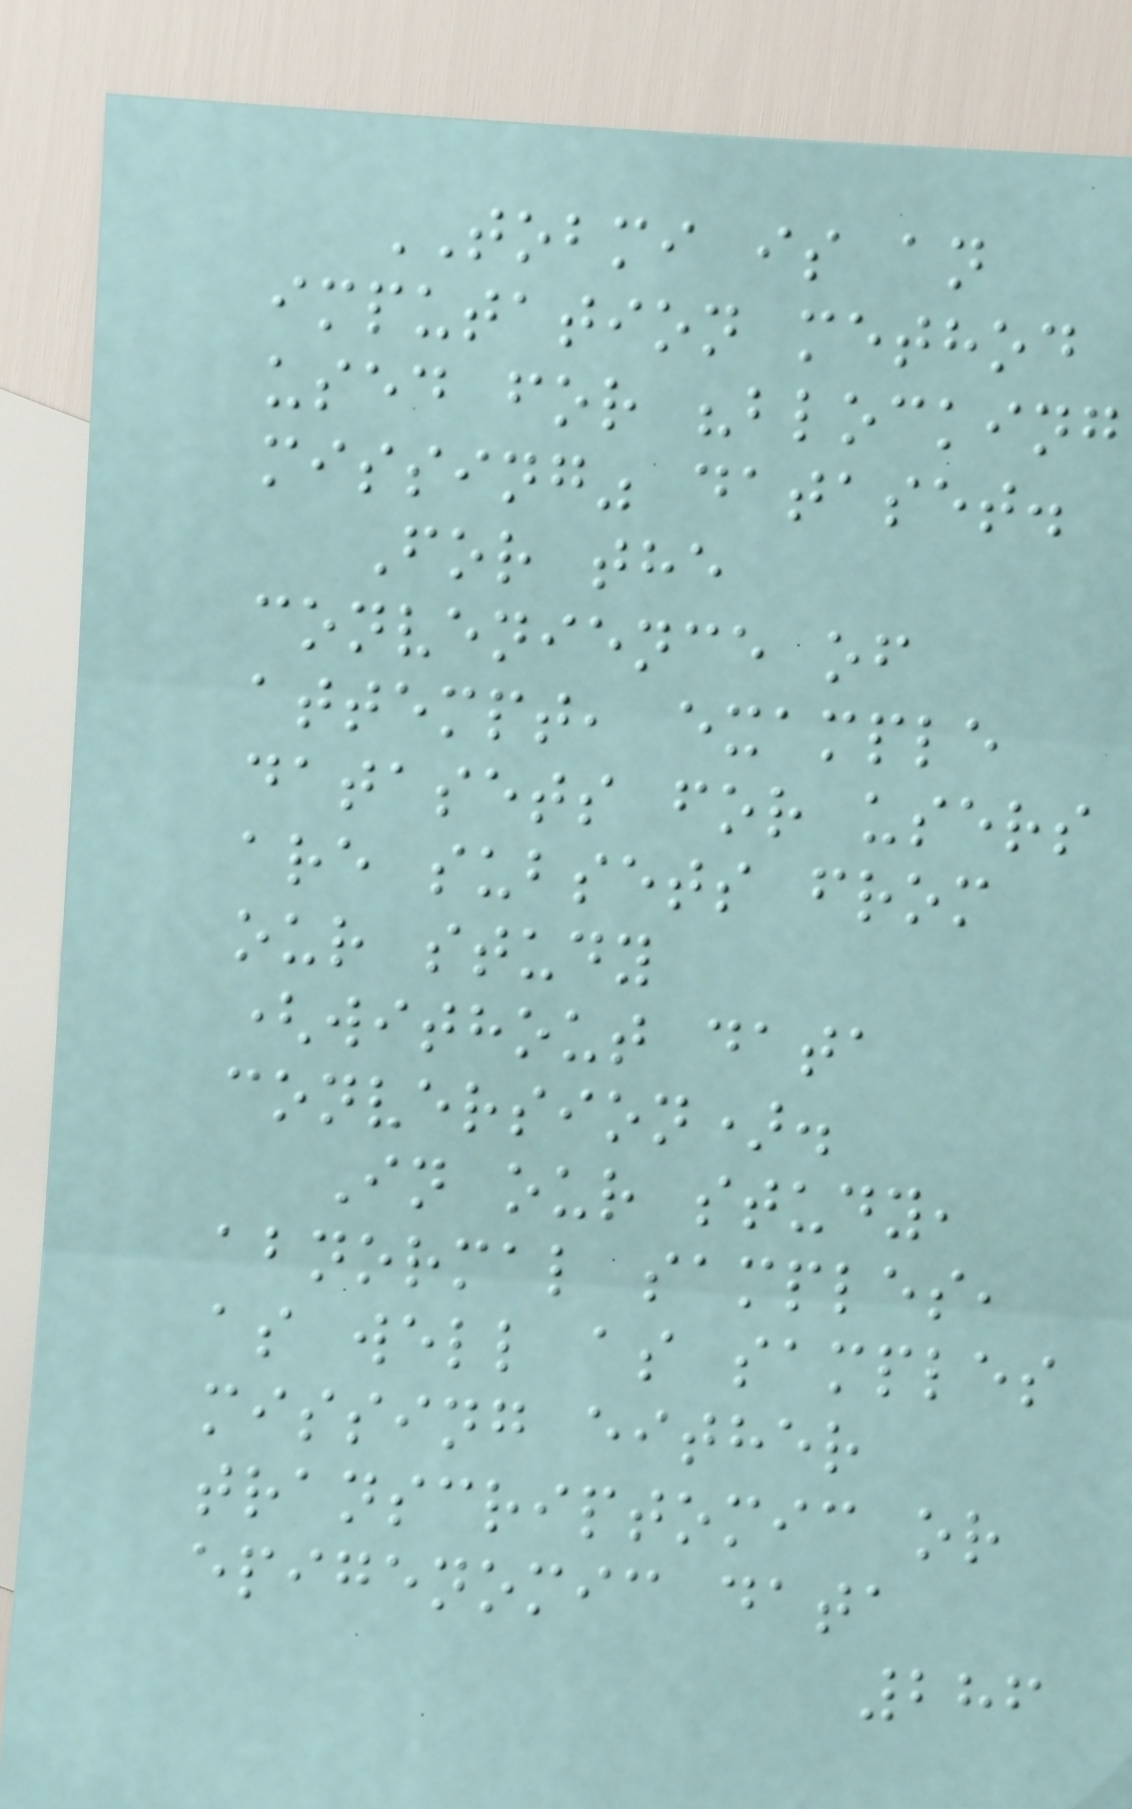TOBMI is an
imputation method
used for "blocking
missing" dataset.
For the
convenience of
attempt, example
datasets for users
are subsets from
our study
(without data
conversion).
In our study,
abnormal samples,
as well as samples
missing either
transcriptomic or
epigenomic data
286
